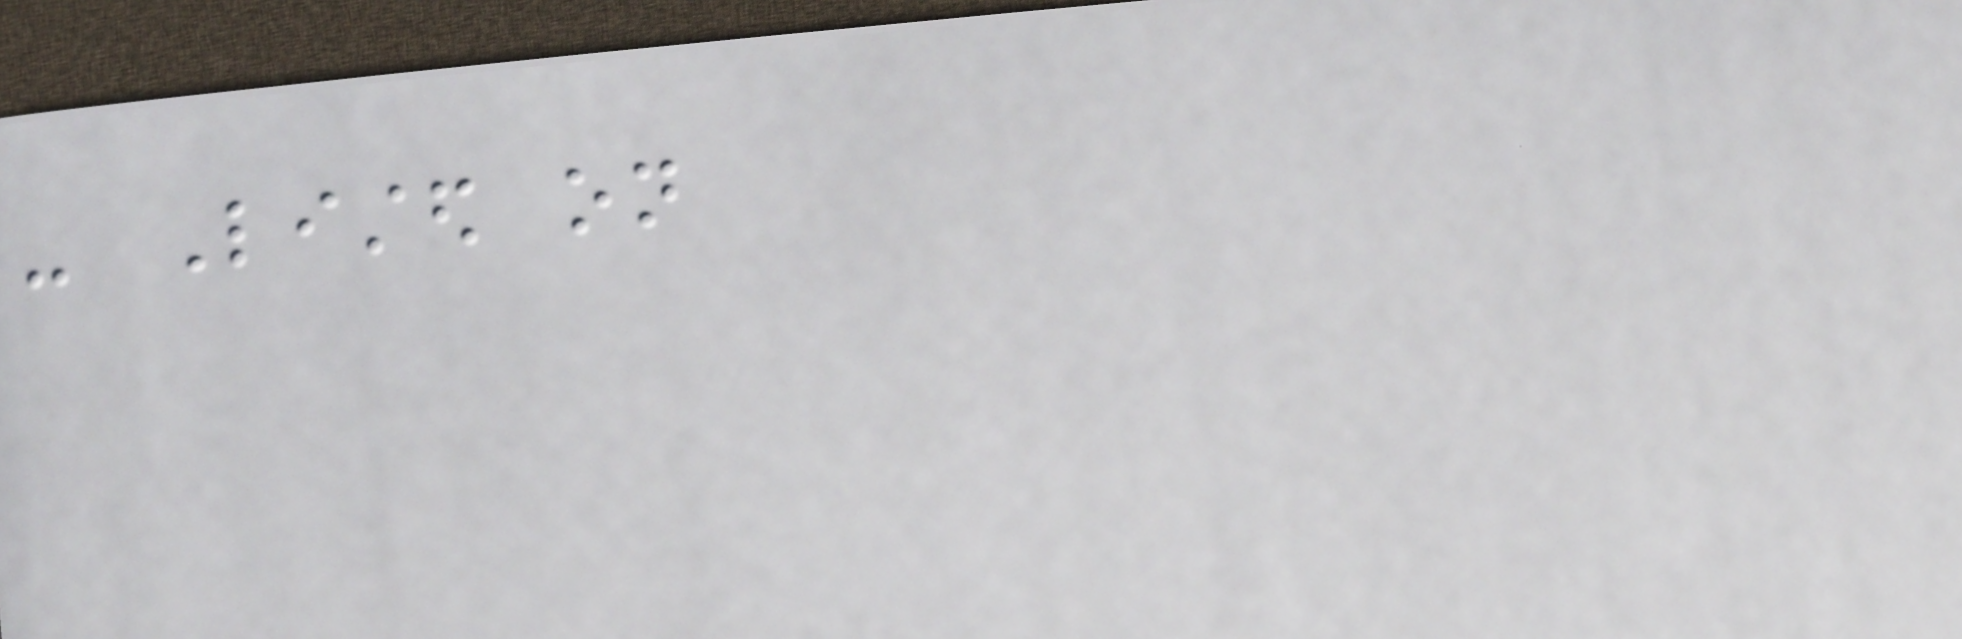- Listed on
